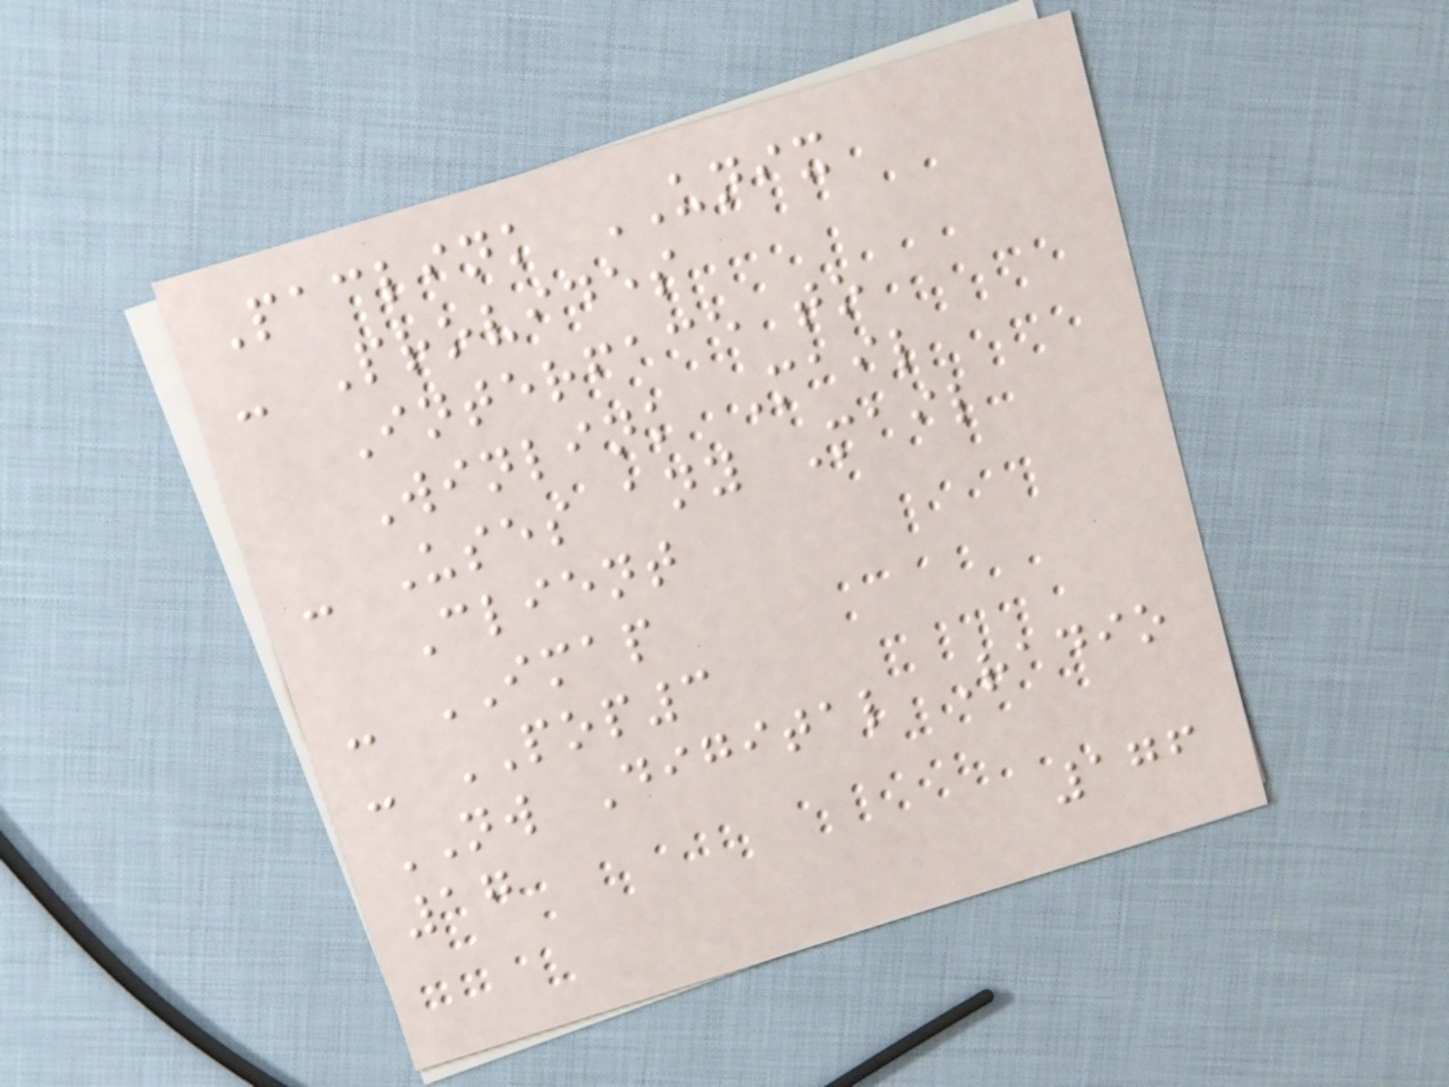Paclink UNIX
- Provides
Interface to
Winlink Mail
- Uses any Mail
Client
- IMAP
- POP3
NW Digital Radio
17
176
